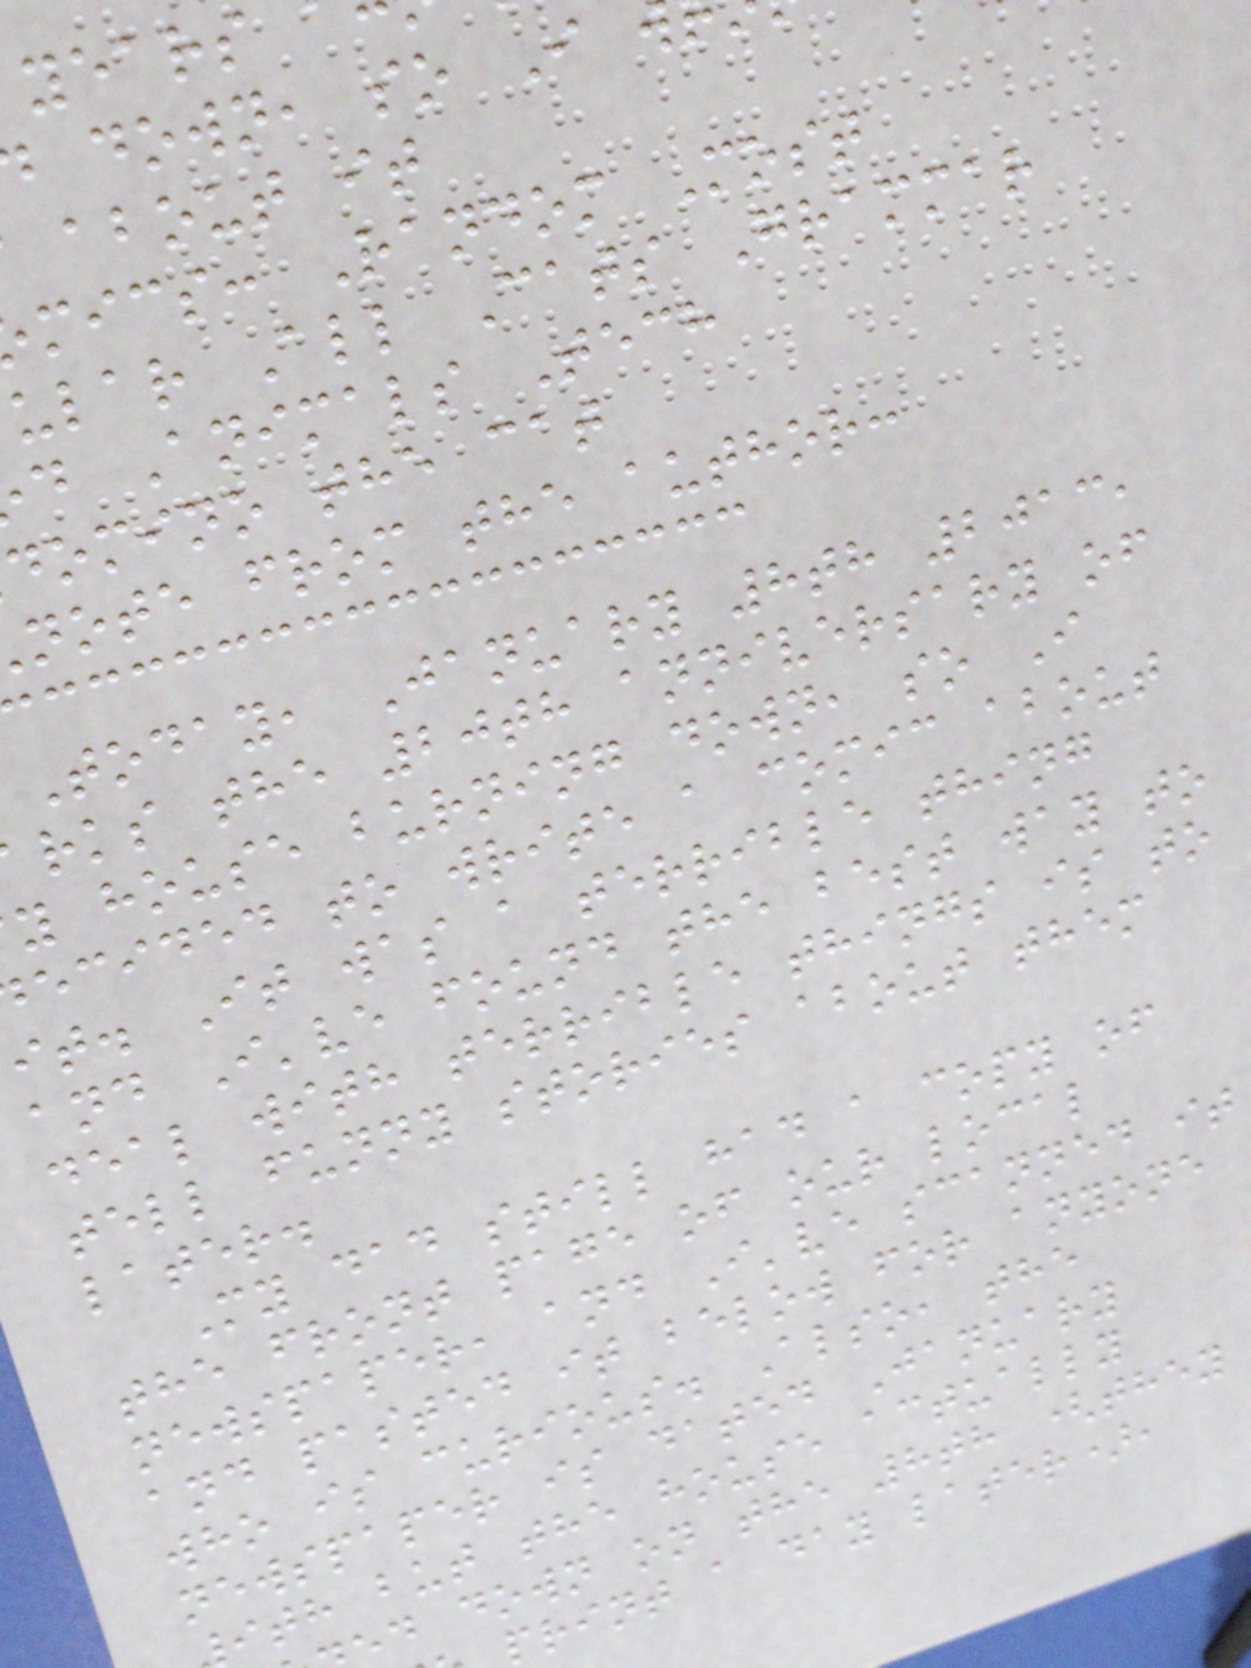down, so I
about it
mics: Random Most
ular All Cats Grammar
d Animals Tech
domino the cat
note from the author:
Today, January 8th 2013,
rks the 20th anniversary of
y house burning down, so I
ecided to write a comic about
it. It was a terrible thing
and I've found the best way to
deal with terrible things is to
tell funny stories about them
later.
My dad still had a copy of
the front page of our local
newspaper, and I've scanned it
and pasted it below for anyone
who is curious. Also, the
newspaper is dated January
ith but the house actually
d down on the 8th (they
print a day later),
